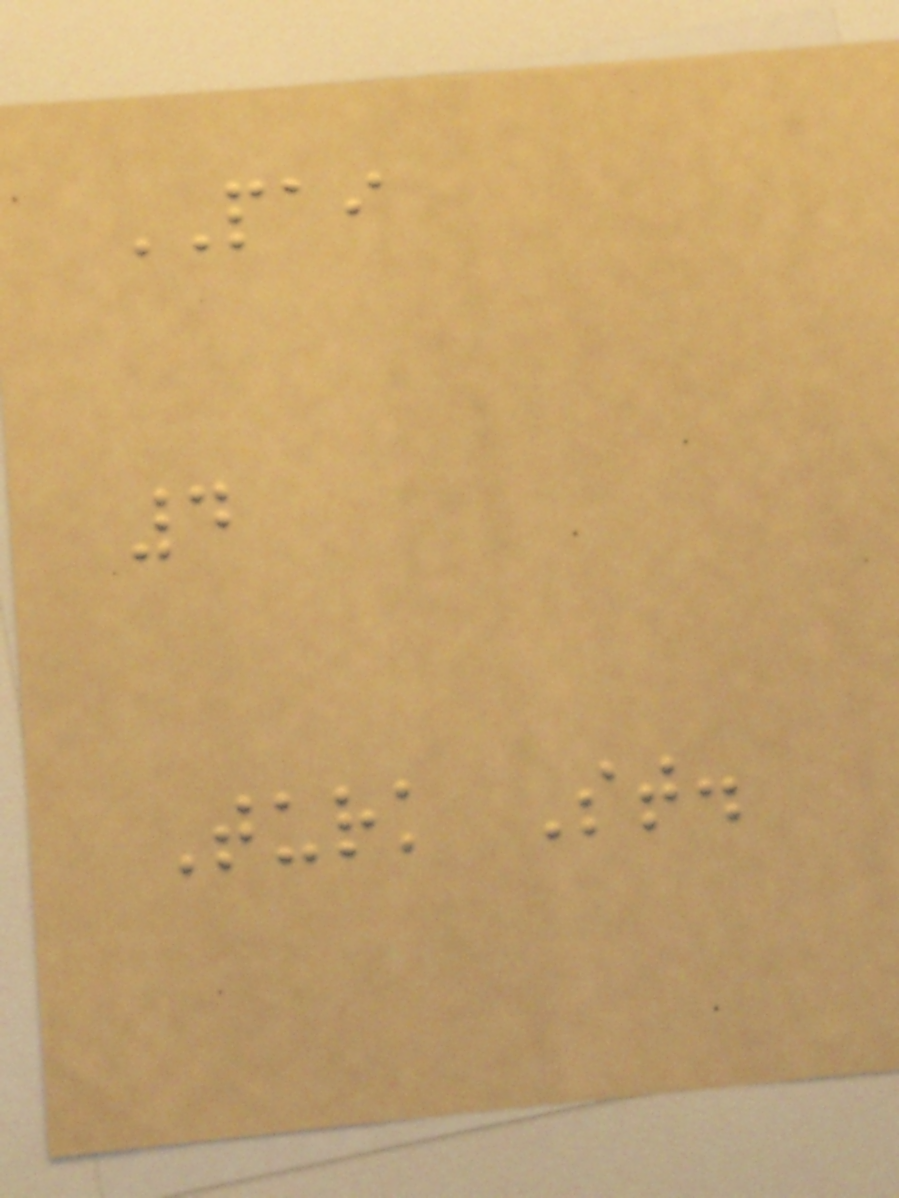PAI
4
Turk St.
